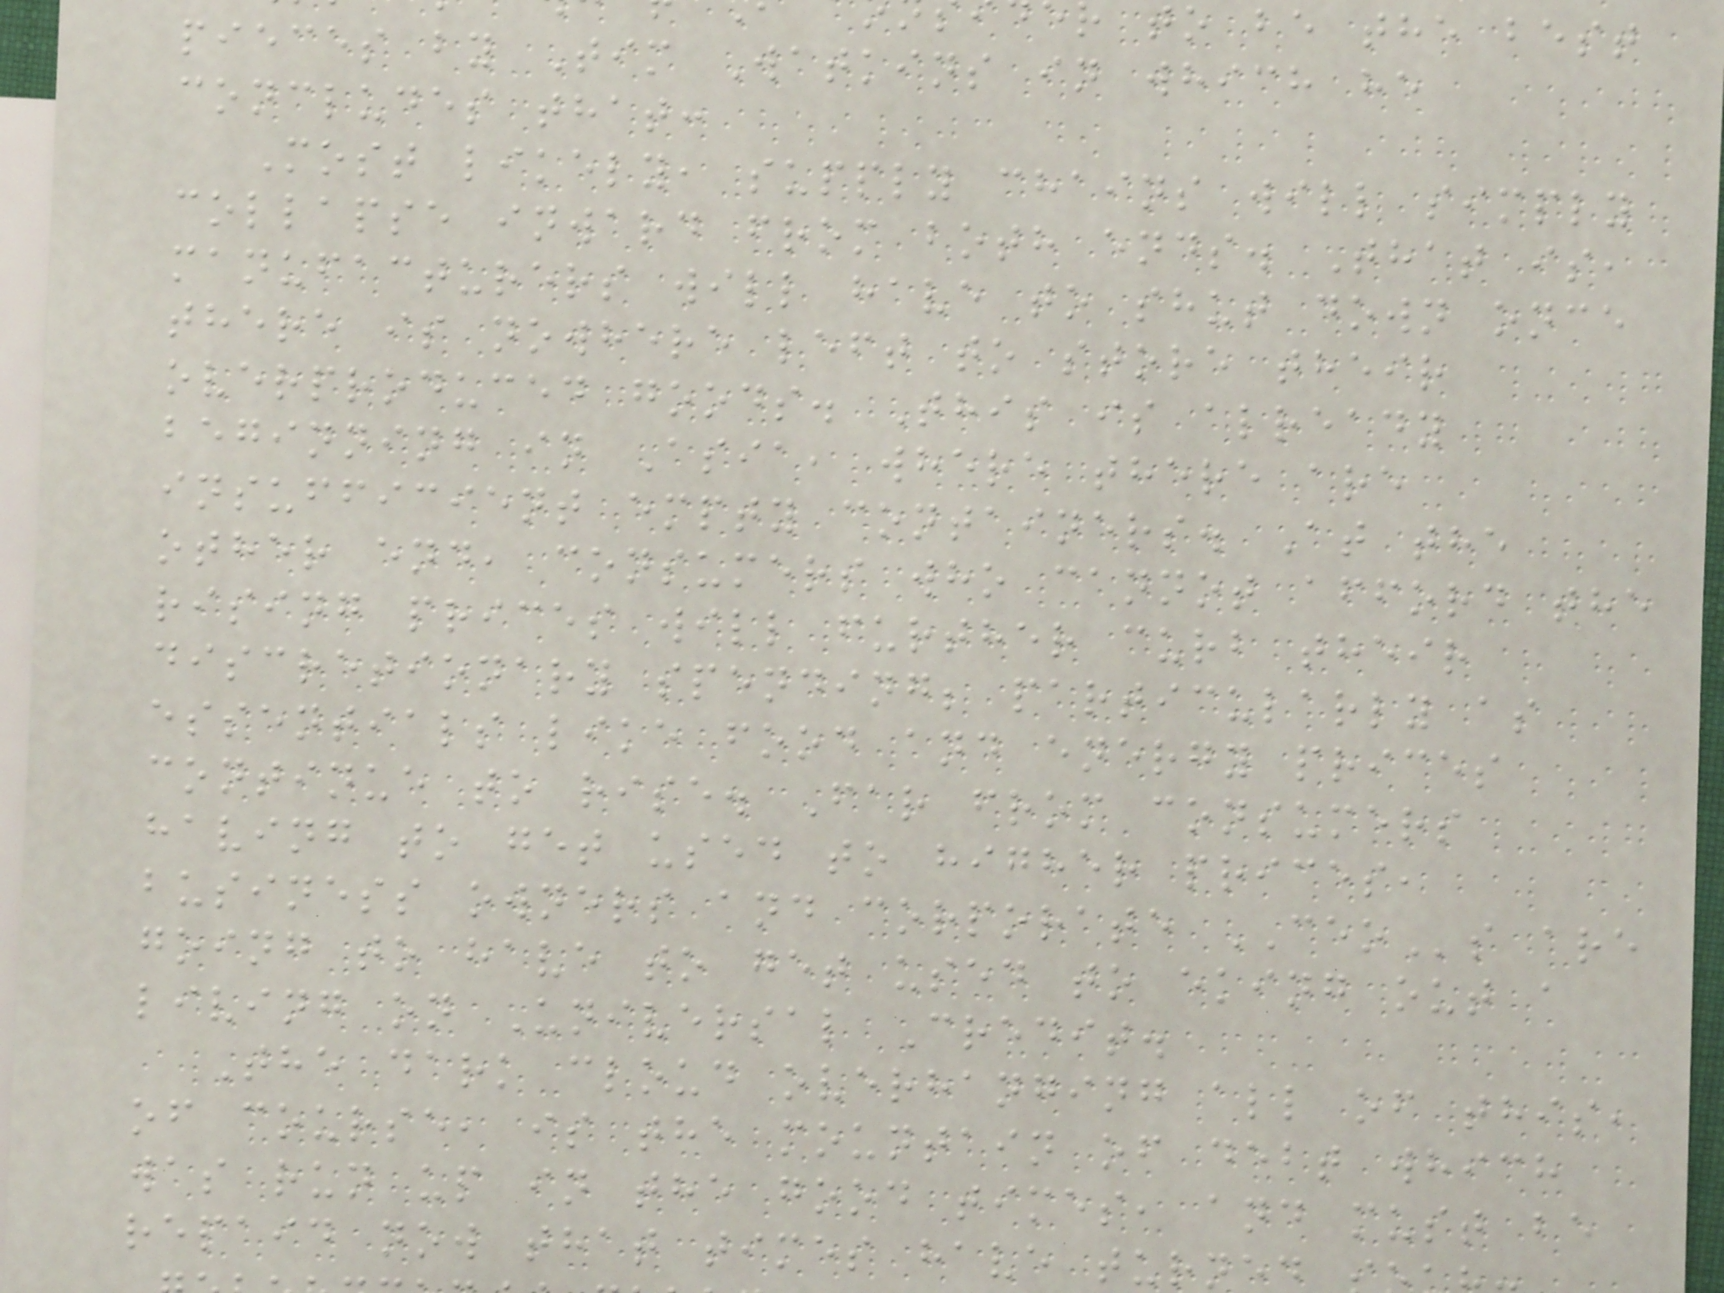to be the best
pieces by Tim Watkins in which he
concludes that:
Most likely, supply chains will simply
collapse inward from both ends. That is,
manufacturers will have to shut down once
there is nowhere left to store their
overproduced goods. This is already
beginning in Asia, where there are
insufficient empty containers. At the
other end, consumers who cannot afford the
rising prices will further curb their
discretionary spending; particularly as
essentials like food and energy prices
continue to rise. Far from consumers
having to get used to higher prices,
business owners and corporate CEOs are
going to have to get used to eking out a
living on Universal Credit.
The dark cloud overhanging all of this,
of course, is the mountain of debt which
was run up in the good times, and must be
repaid now that times have turne
